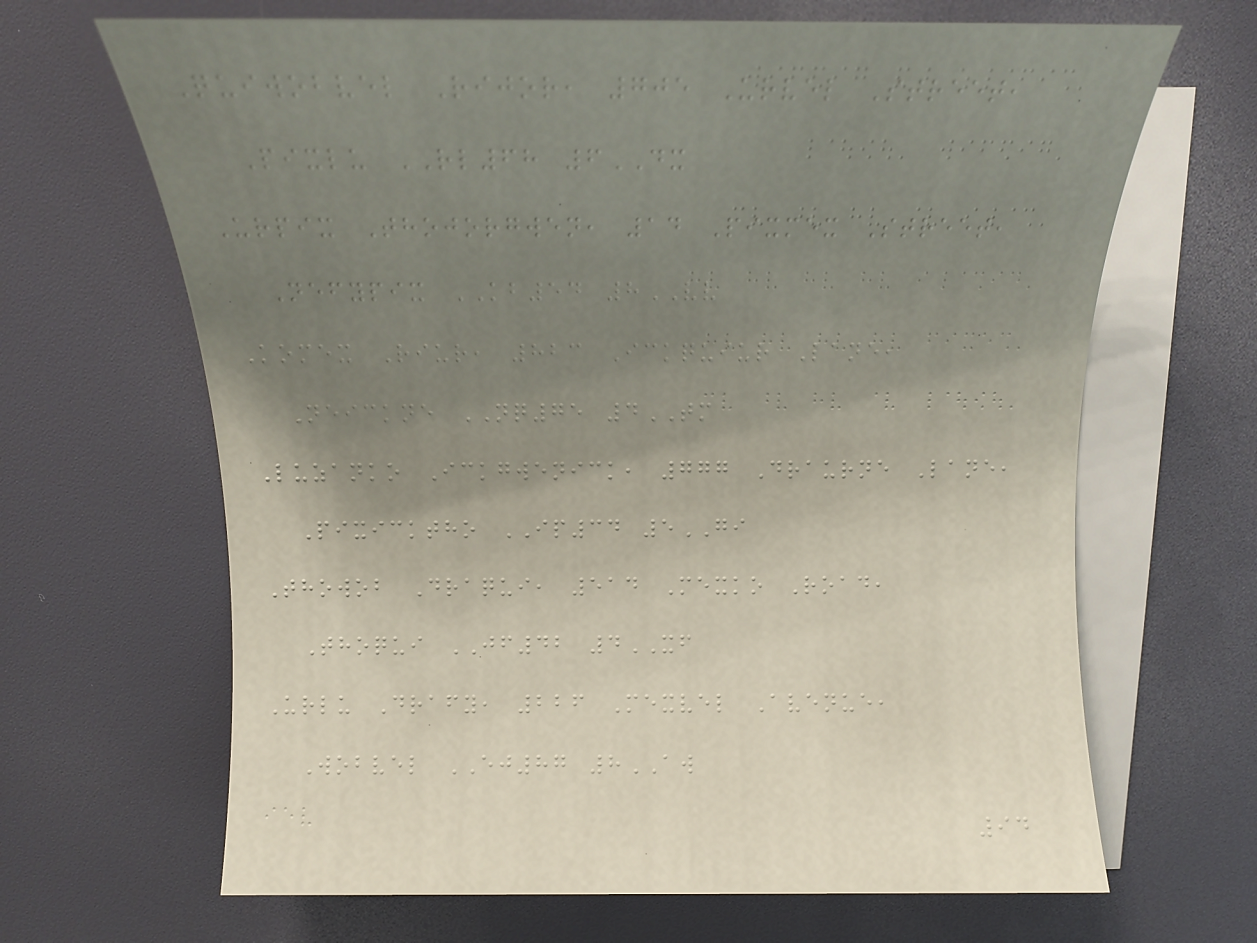Quiwobvel Rijor, 705 Urvel Street,
Pixlu RL68 6DX
Urpix Thojorgwen, 14 Pixmex Street,
Nefypix KB54 8VV
Komex Riur, 823 Ickquiur Lane,
Neickne NQ75 4TM
Luzanko Ickgwenick, 777 Draurne Lane,
Pixicktho IP34 5GI
Thowob Draqui, 514 Mexko Road,
Thoqui JF42 4XF
Urlu Drafy, 226 Mexvel Avenue,
Wobvel EJ87 8AW
94
